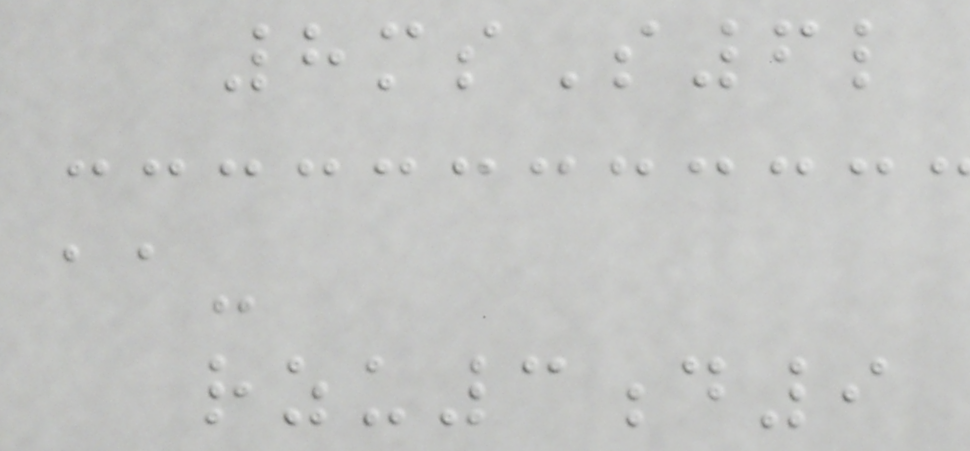8msS6l
aa-
rzu3d9
